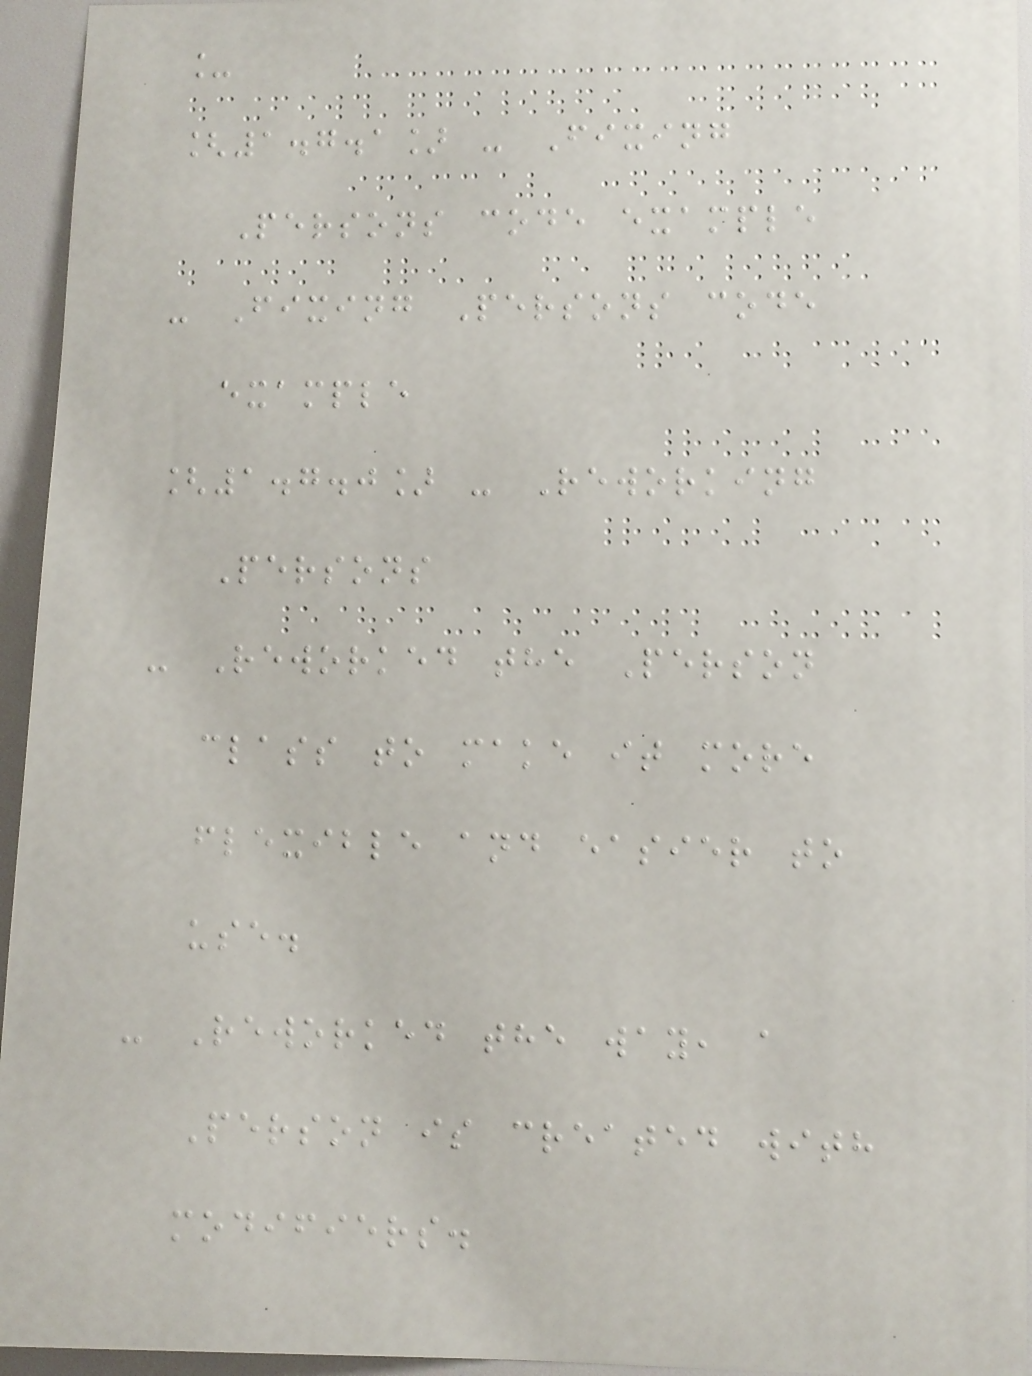_
[1.7.1] - Fixing
Persons code example
- Fixing Persons code
example
[1.7.0] - Reworking
Persons
- Reworked the Person
class to make it more
flexible and easier to
use.
- Reworked the way, a
Person is created with
modifiers.
